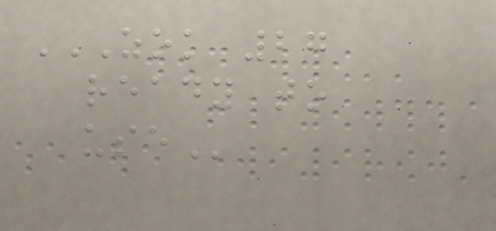ZOK 27
READY TO
USE
